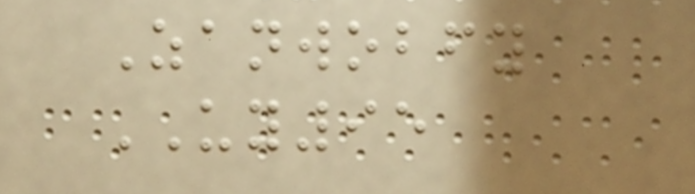Zanwobfy
UY95
